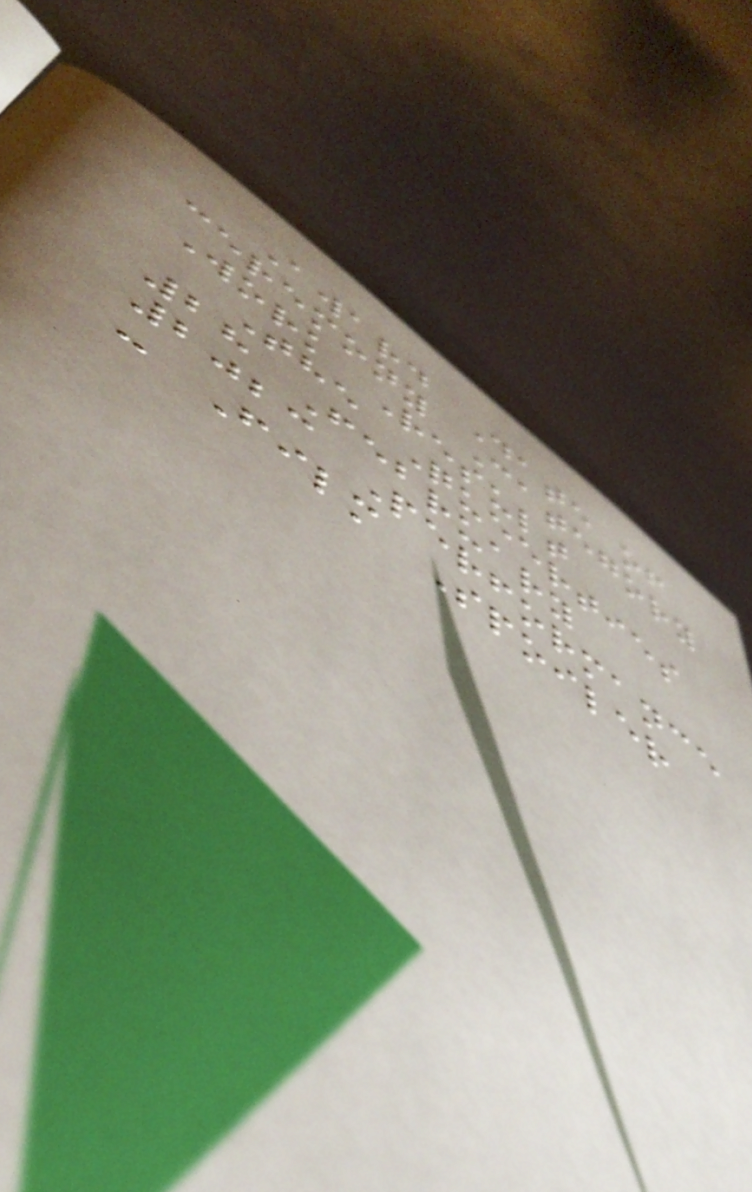Award Date of
ceremony Category
Work Result
The Queerties
28 February
2023 Performance
- Film Spoiler
